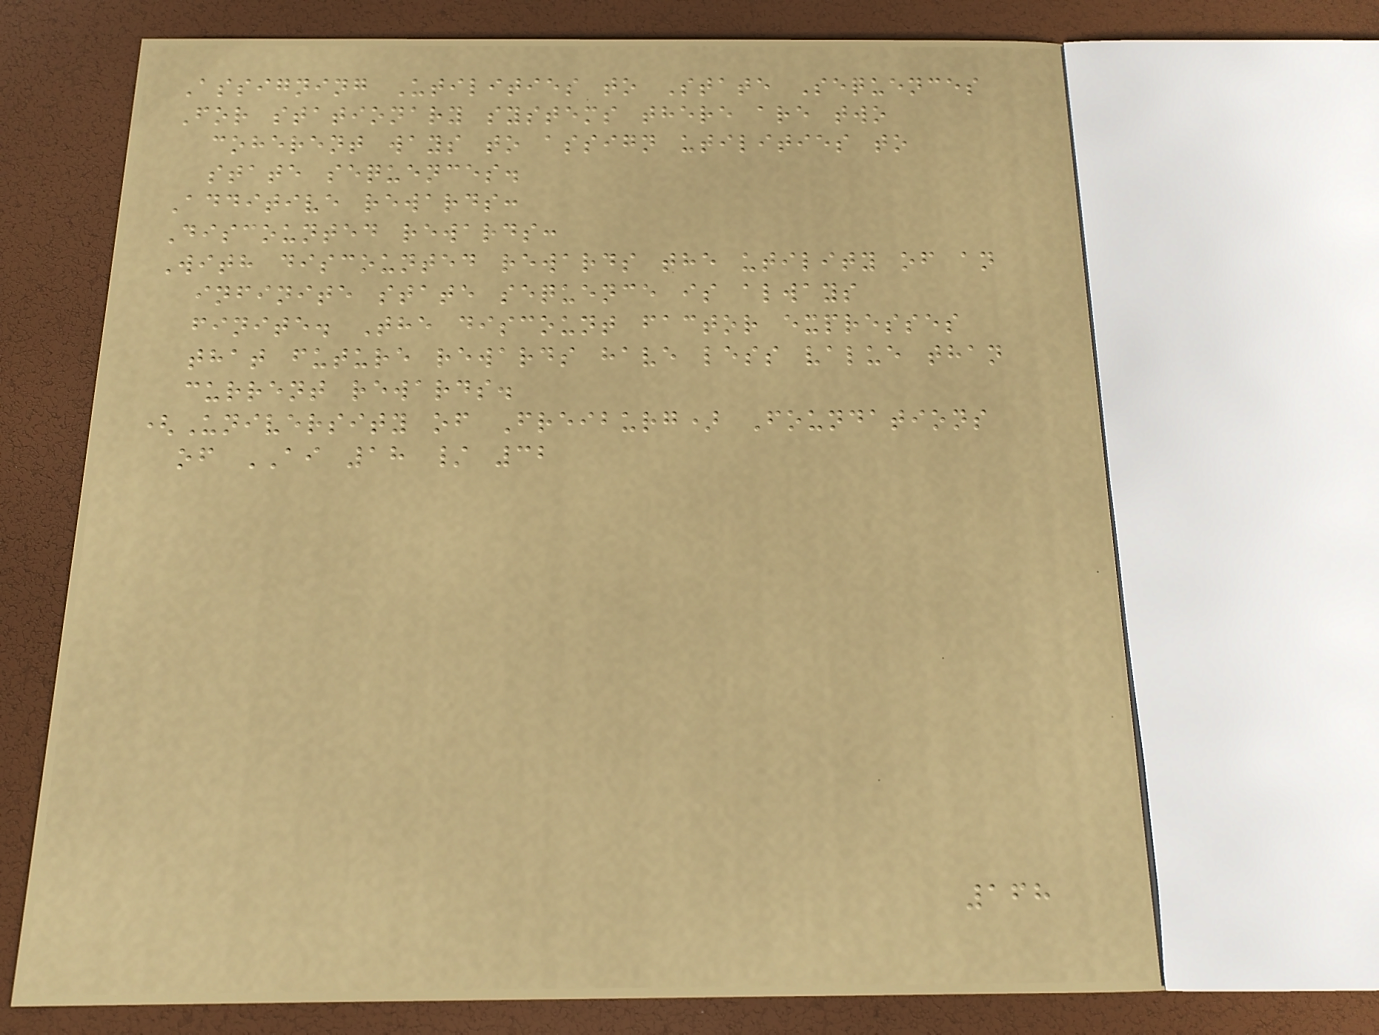Assigning Utilities to State Sequences
For stationary systems there are two
coherent ways to assign utilities to
state sequences.
Additive rewards:
Discounted rewards:
With discounted rewards the utility of an
infinite state sequence is always
finite. The discount factor expresses
that future rewards have less value than
current rewards.
(University of Freiburg) Foundations
of AI 18 / 32
168
